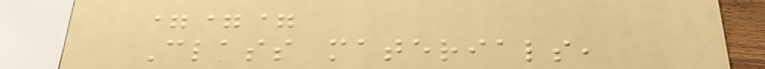===
Class materials,
